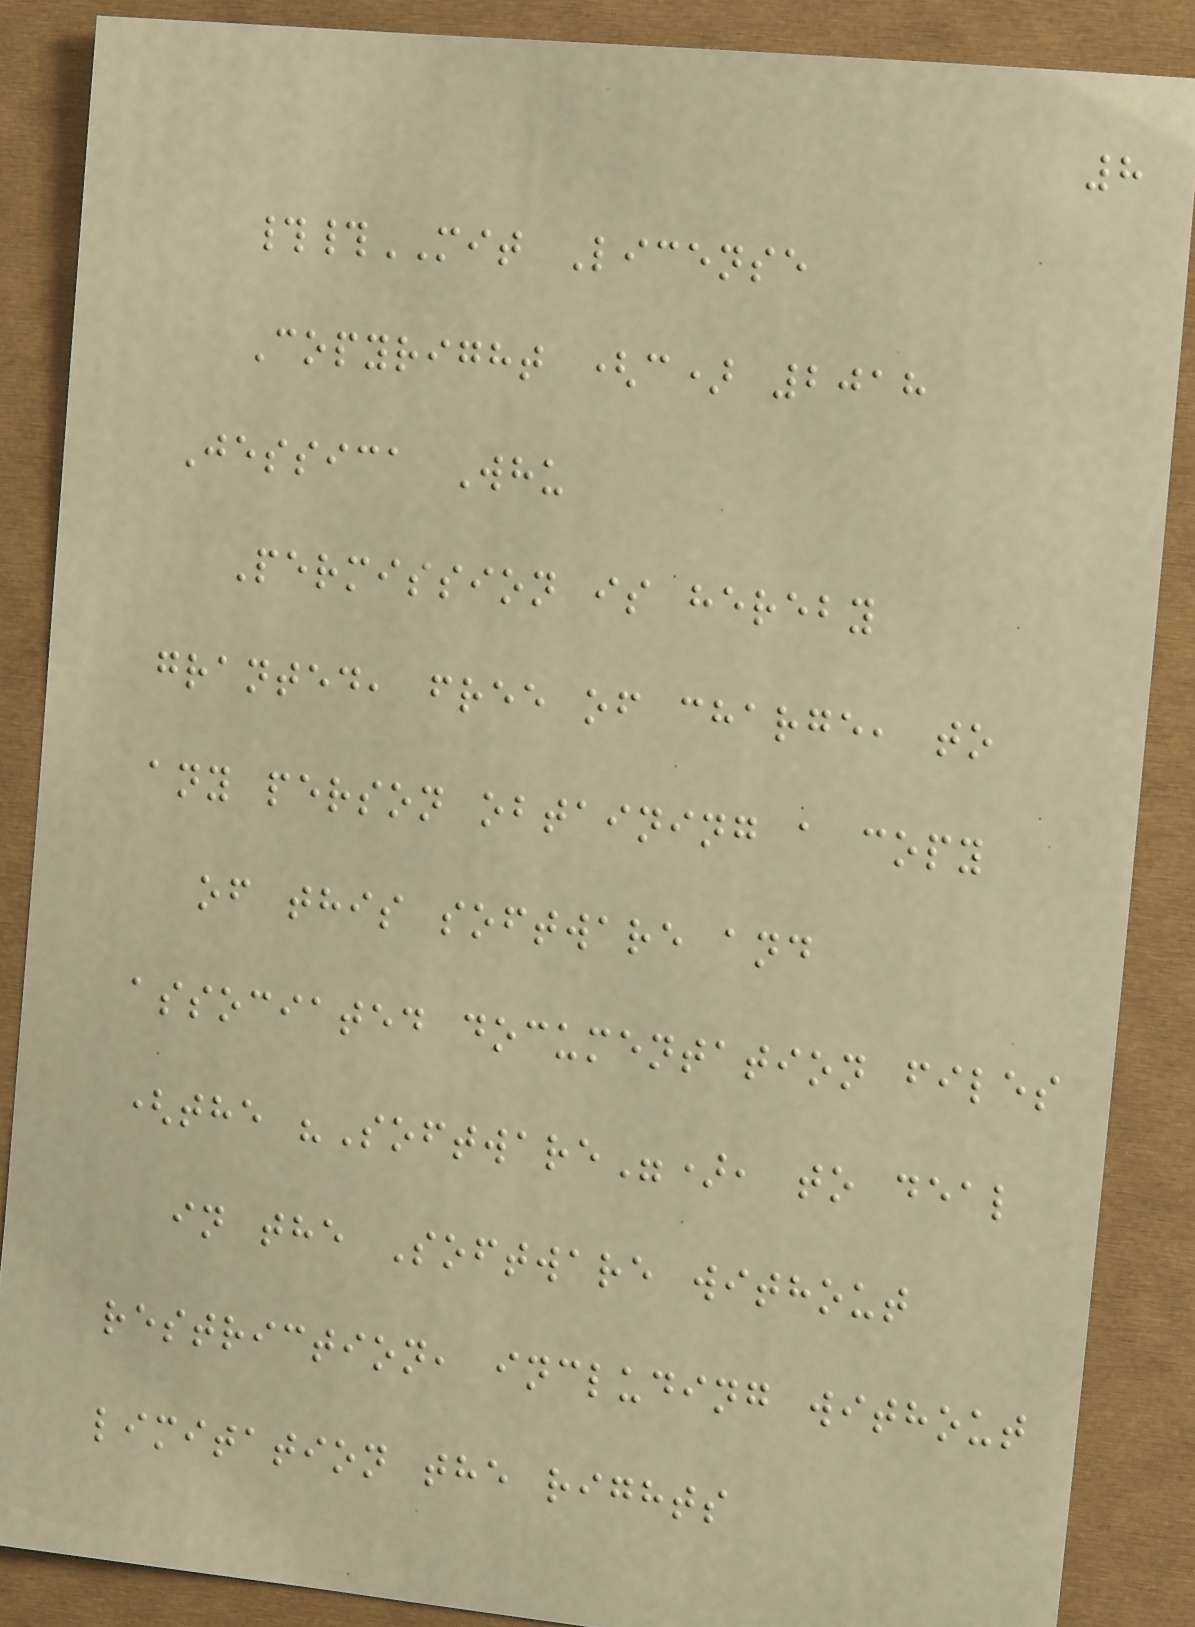8
##MIT License
Copyright (c) 2018
Jessica Whu
Permission is hereby
granted, free of charge, to
any person obtaining a copy
of this software and
associated documentation files
(the "Software"), to deal
in the Software without
restriction, including without
limitation the rights
